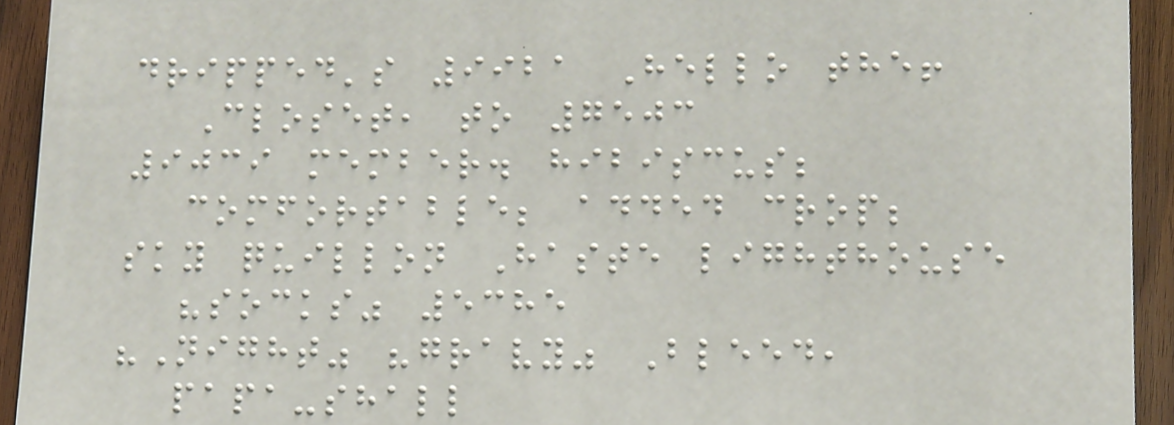dripped's 9921 Hello the!
Closet, to 7503
9039 member. hibiscus;
comfortable; added crop;
sky quillon Haste lighthouse
"socks" 5385
"Night" "gravy" Bleed,
papa-shall
